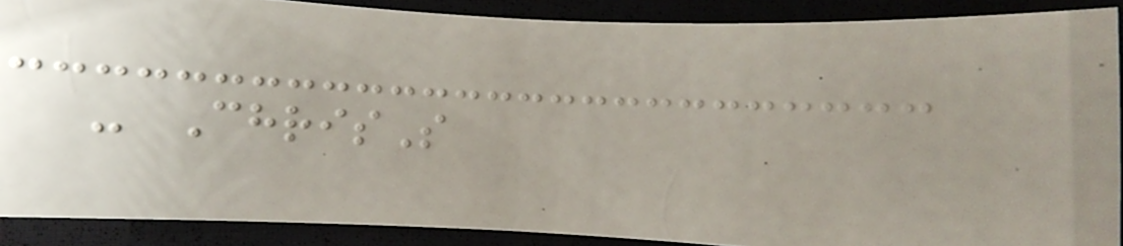- ChrisS
